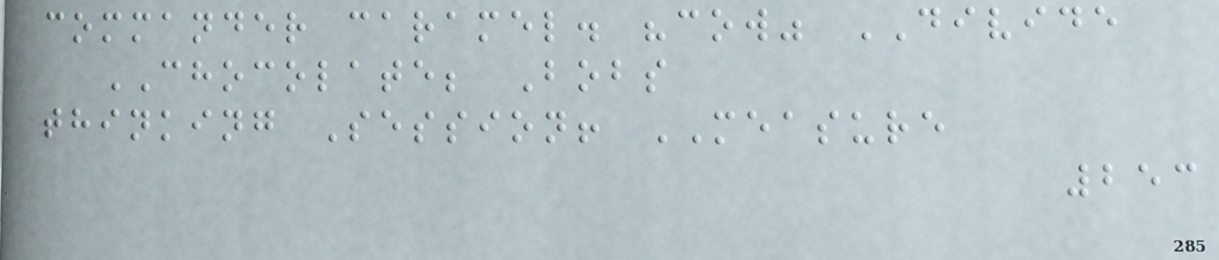commander caramel. "cow" DIVIDE
CHOCOLATE; Bobs
thinking Session! MEASURE
253
